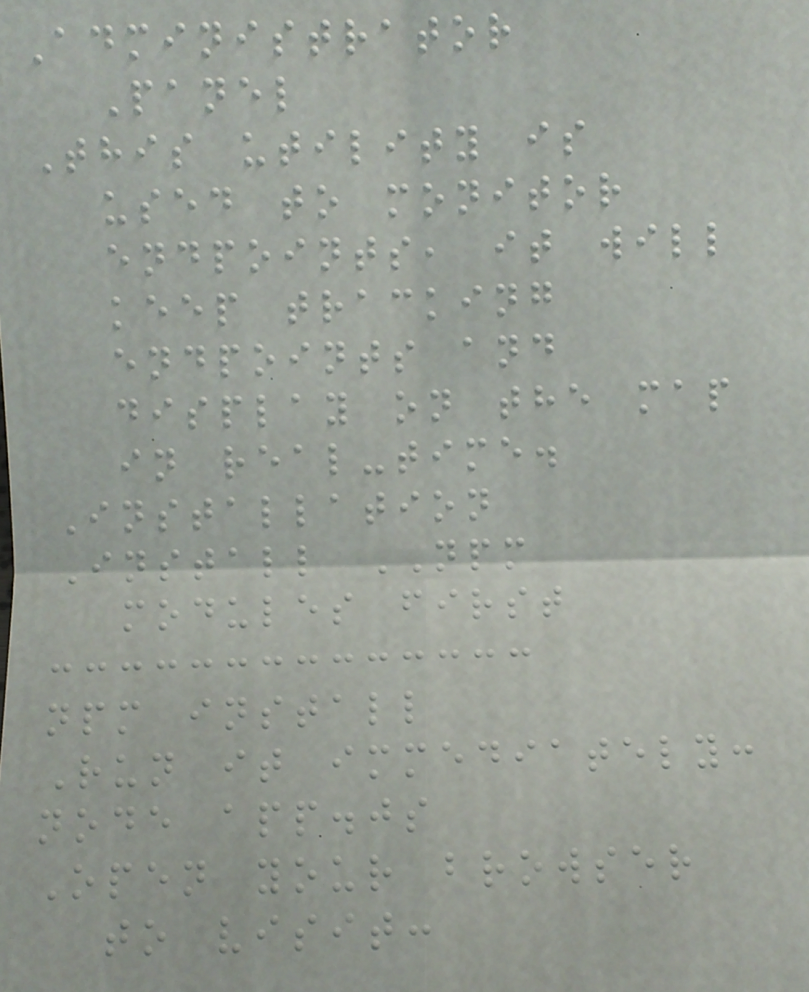Administrator
Panel
This utility is
used to monitor
endpoints, it will
keep tracking
endpoints and
display on the map
in real-time.
Installation
Install NPM
modules first
npm install
Run it immediately:
node app.js
Open your browser
to visit:
